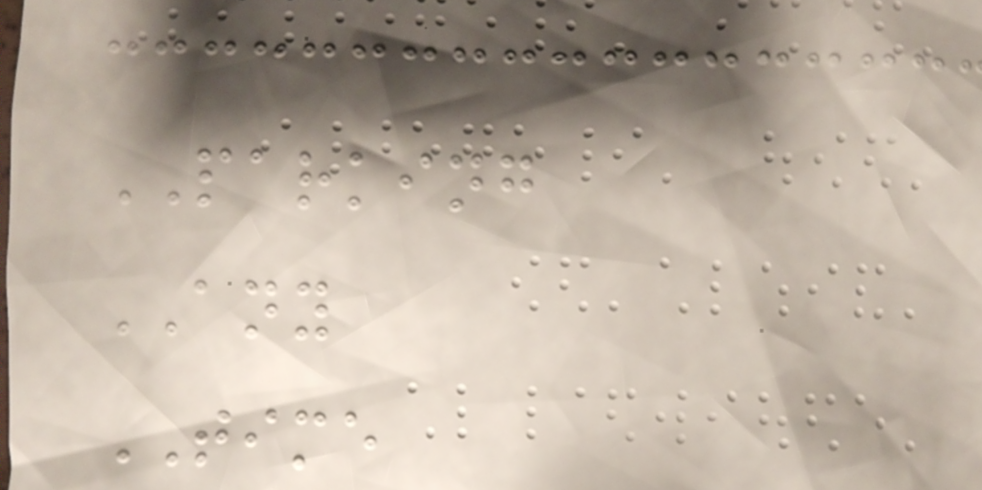PARKING
ANY
TIME
